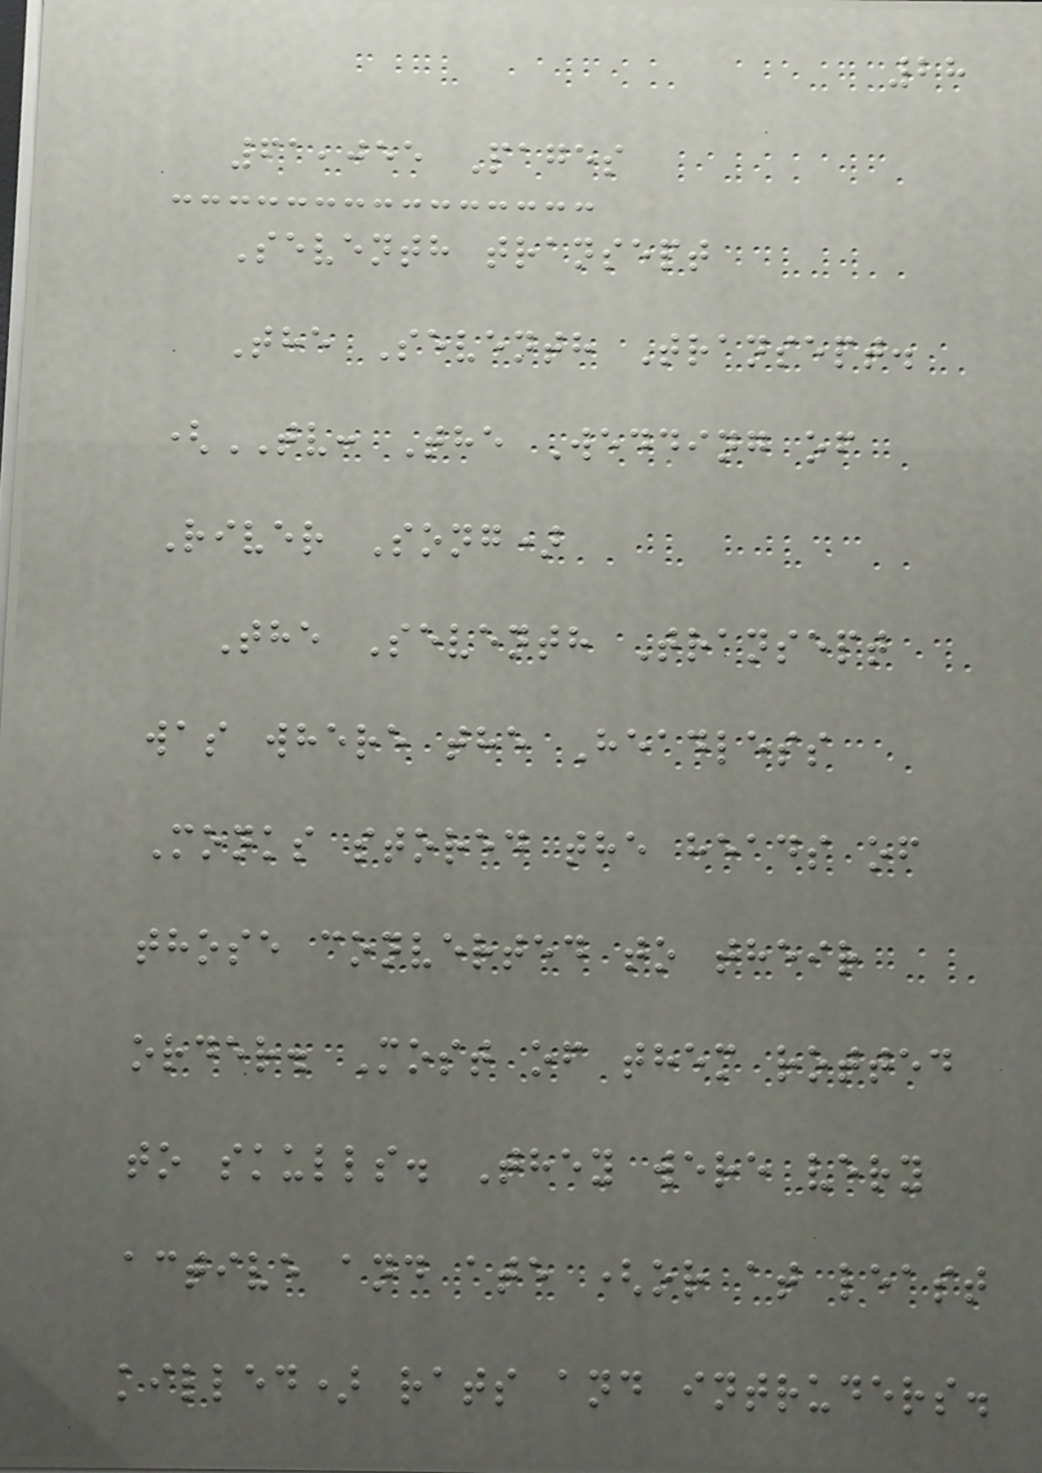28
61,055 Pages
Seventh transept
The Seventh Transept.
(TV: The Wedding of
River Song)
The Seventh Transept
was where the Headless
Monks stored the heads of
those converted to their
order. Most of them rotted
to skulls. They were very
active and ate (or at least
killed) rats and intruders.
